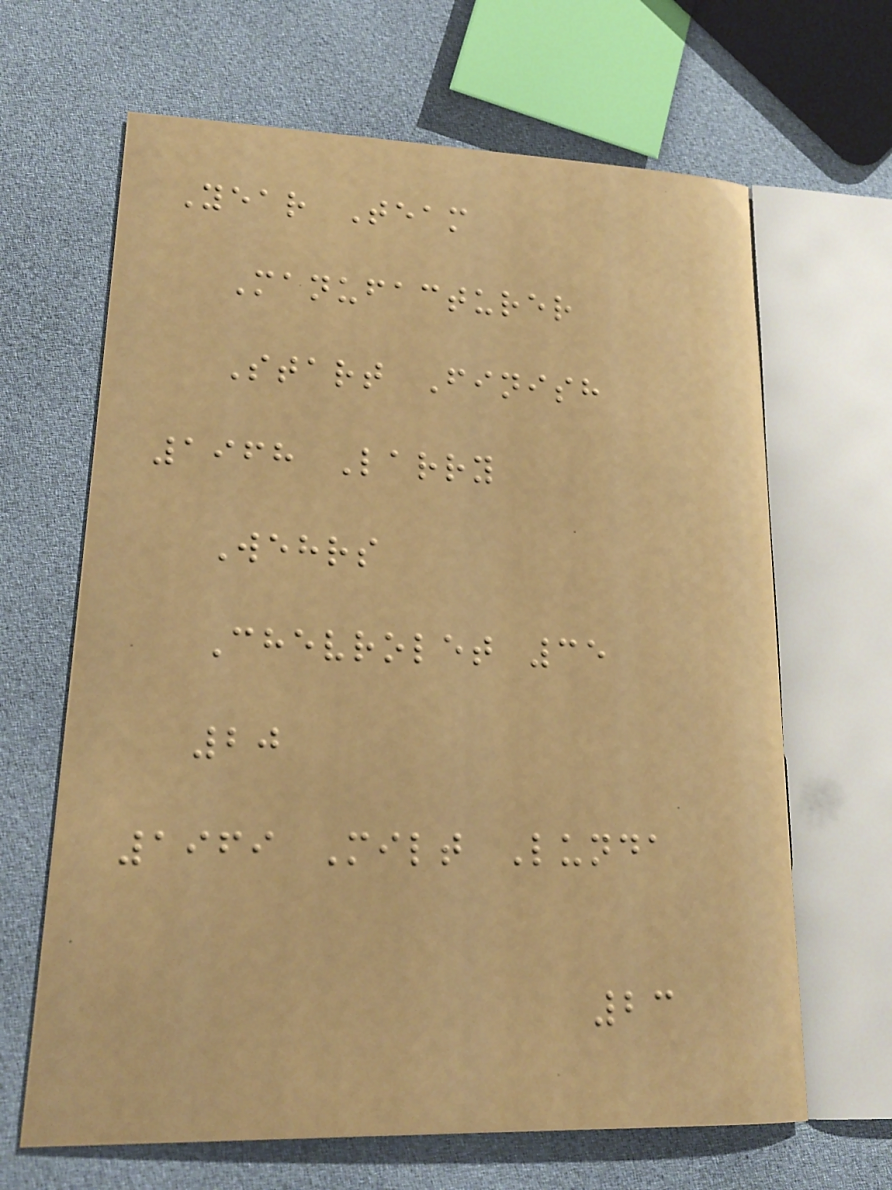Year Team
Manufacturer
Start Finish
1968 Larry
Wehrs
Chevrolet 35
20
1969 Milt Lunda
23
